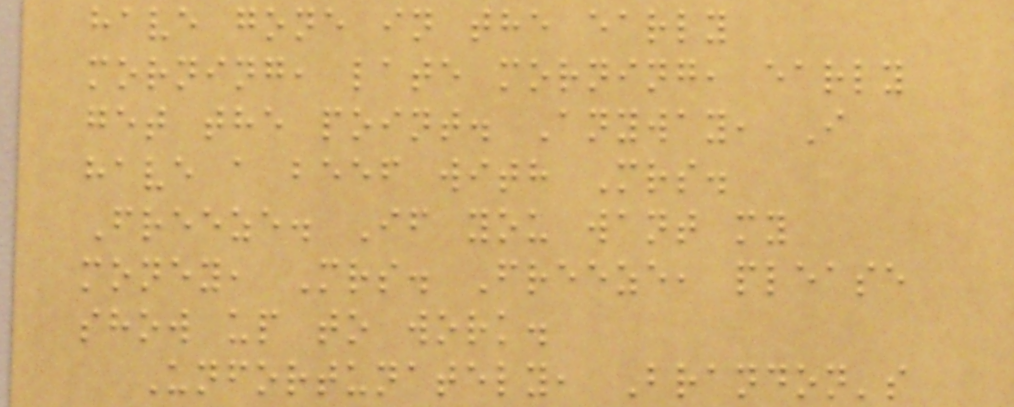have gone in the early
morning, late morning, early
get the point. Anyway, I
have a beef with Mrs.
Freeze. If you want my
money, Mrs. Freeze, please
show up to work.
Unfortunately, Brandon's
